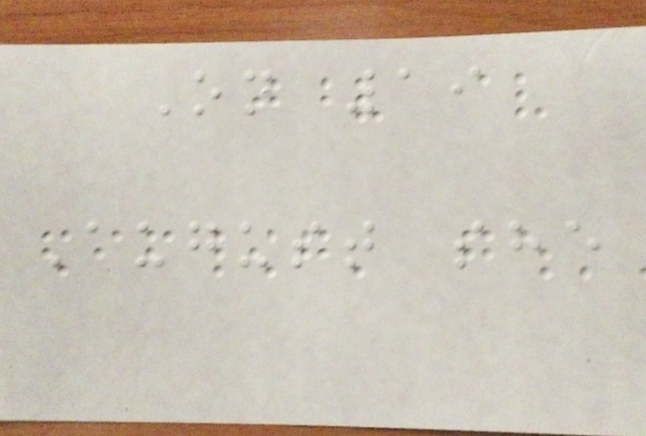On 19
August she
